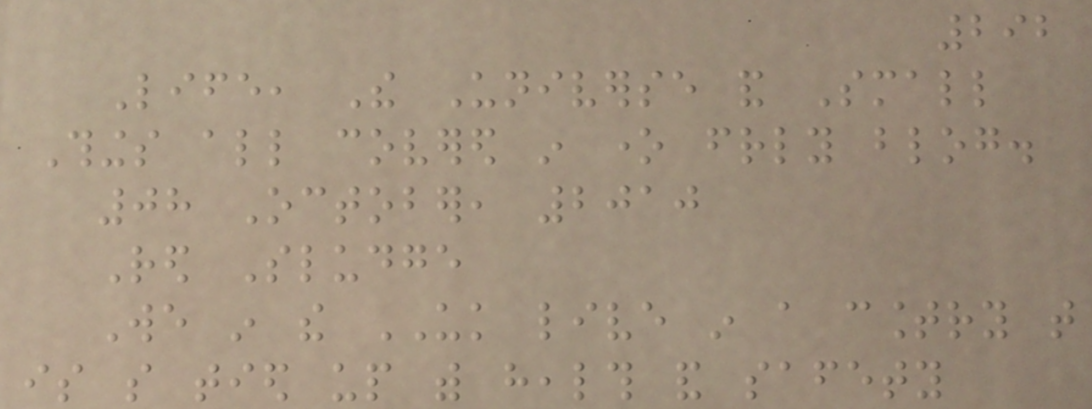292
Life, The Universe and Small
Things all covered in one friendly blog.
08 October, 2010
Red Sludge
We in the UK live in a country that
is so tied up with health and safety
